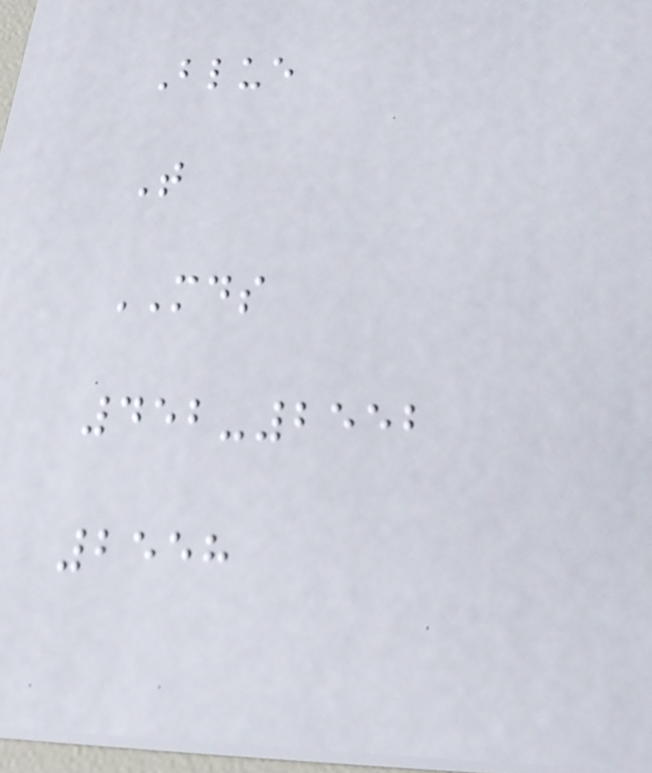Blue
T
MDS
452-2552
2558
